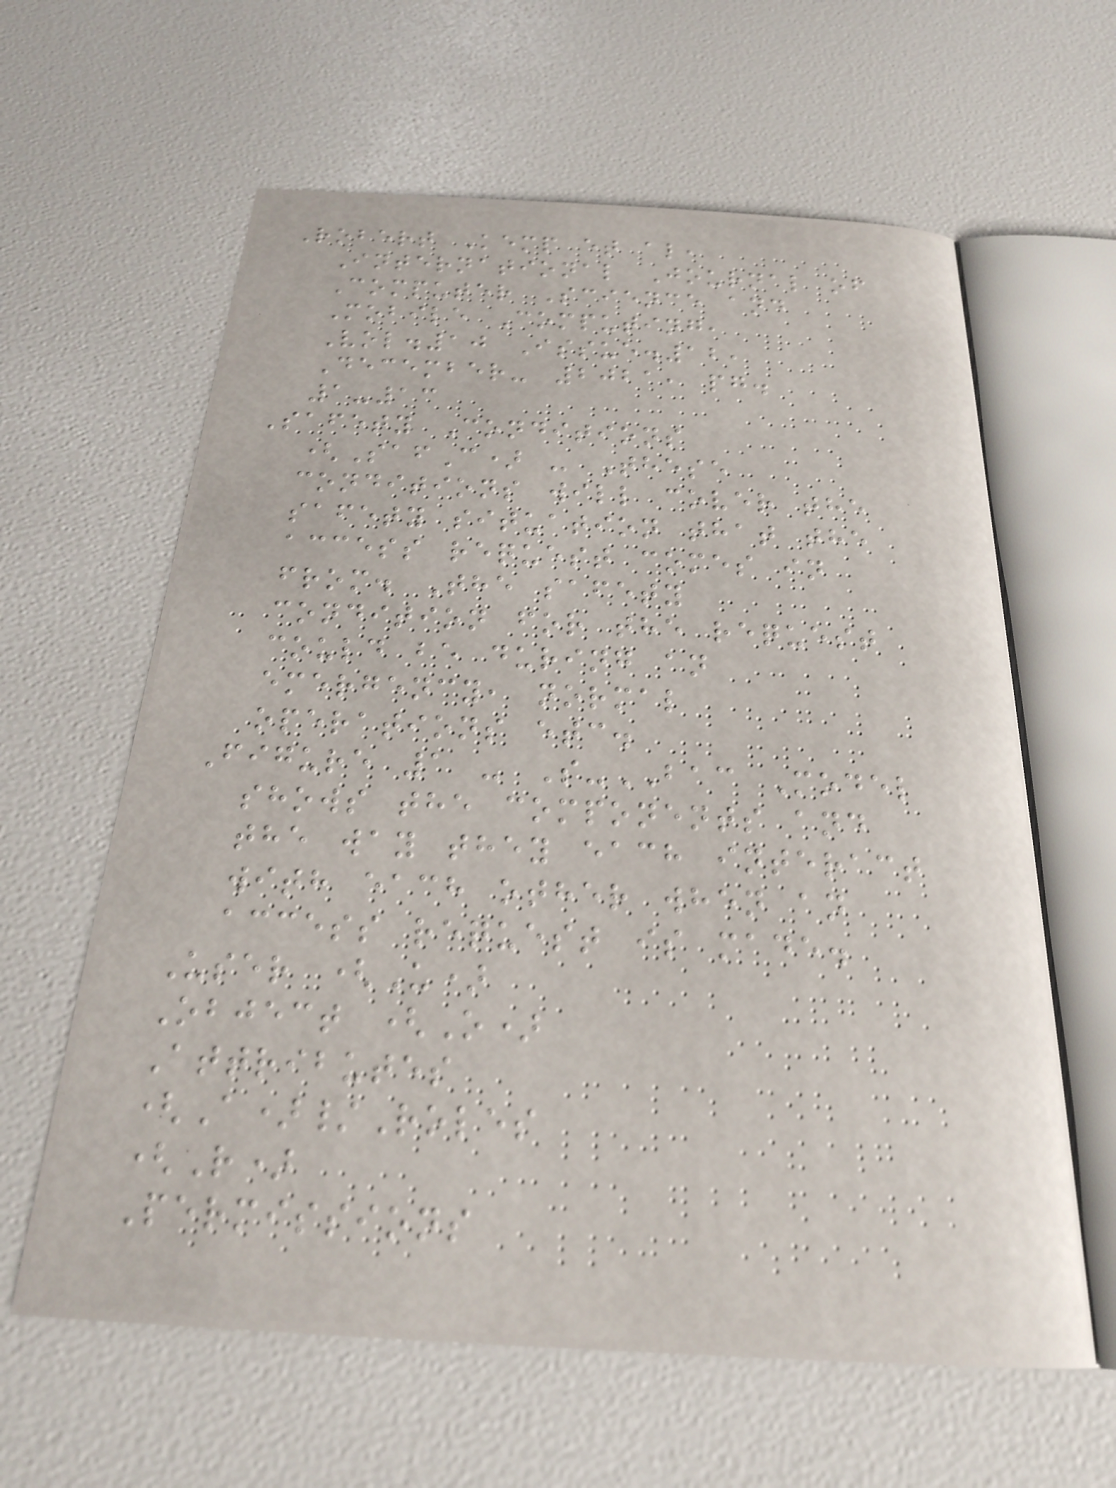Robert Kemp et al,
International Journal of
Computer Science and
Mobile Computing,
Vol.10 Issue.12,
December- 2021, pg.
1-13
Safety Conditions
(SafC) - These
conditions will cover the
safety situation that the
access request comes in
from. The safety
condition for the request
could be during an
emergency, normal
operations etc.
Figure 1 - S-BAC Model
shows the components and
the way they each interact
with each other when an
access request is made.
User (U)
Object (O)
Attributes
(A)/Roles
(R)
Permissions
